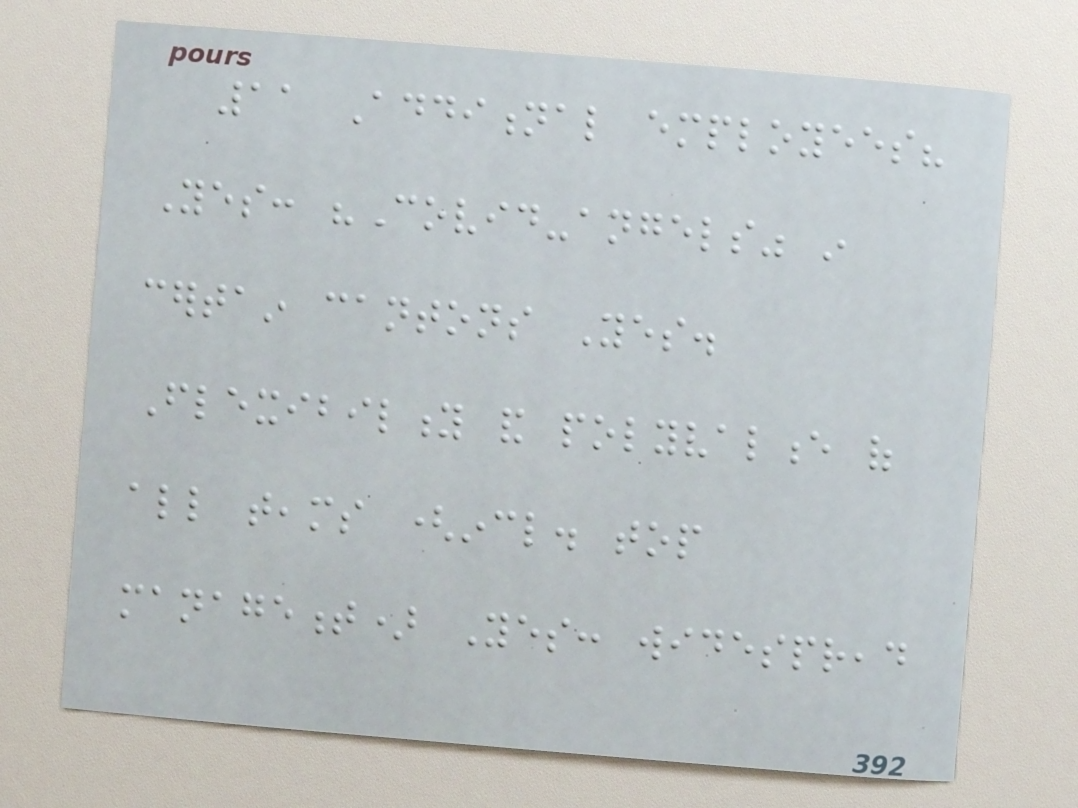11 Additional employees?
Yes: "Covid-angels" in
certain cantons Yes.
Flexibility and polyvalence of
all teams (incl. top
management) Yes: widespread
